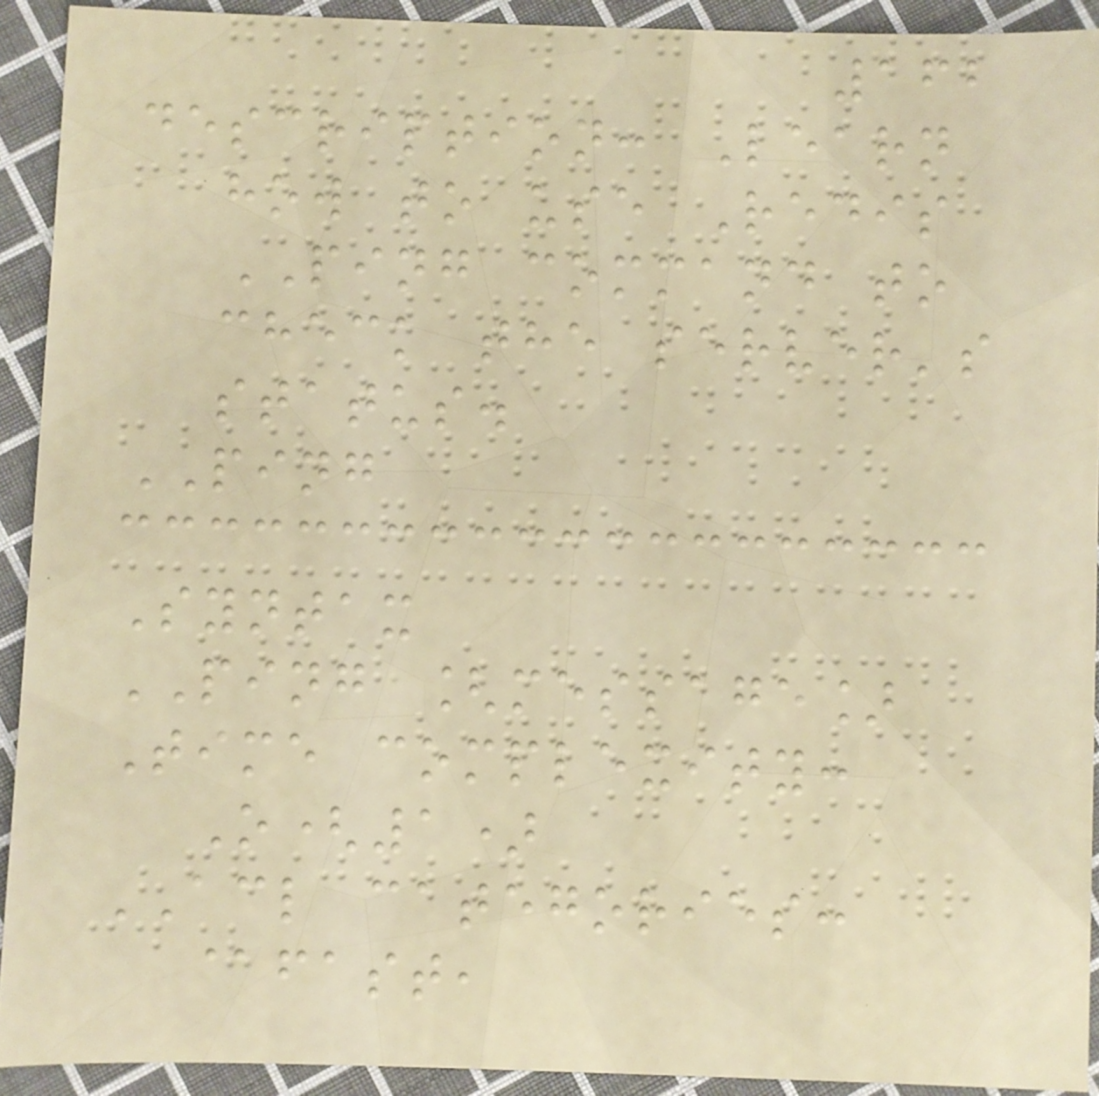162
description: Learn
how to use Redis
PING command to
check the server's
status.
PING
Syntax
PING [message]
Time complexity:
O(1)
ACL categories:
@fast,
